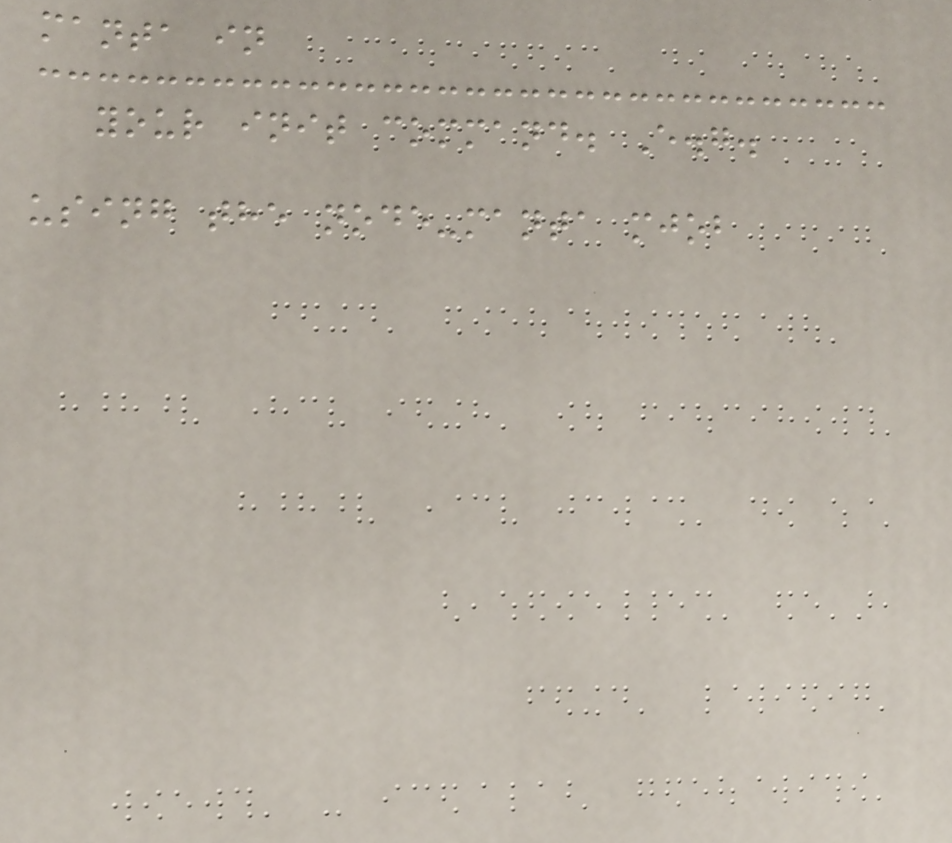manta in
your init command. E.g.
using the node-manta mjob
